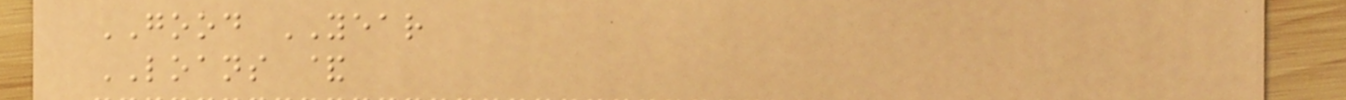GOOD YEAR
LOANS &
